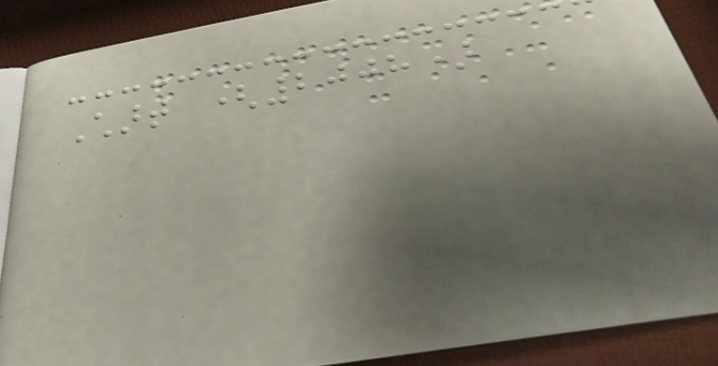Chart (2008)
